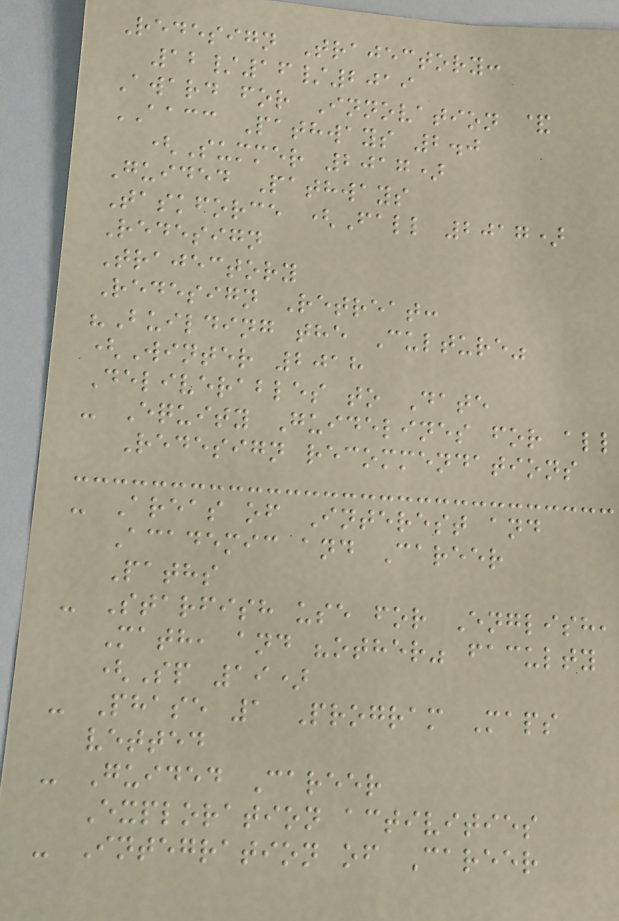Redesign Trajectory:
12/16/2019
Award for Innovation &
AACC Pathways 2.0
(Summer 2017)
Guided Pathways
Taskforce (Fall 2017)
Redesign
Trajectory
Redesign Retreat:
"Building the Culture"
(Winter 2018
Deliverables to Date
- Equity Guidelines for all
Redesign recommendations
- Areas of Interest and
Academic and Career
Paths
- Starfish use for English,
Math, and "other" faculty
(Sp 19)
- Phase 1 Program Maps
vetted
- Guided Career
Exploration activities
- Integration of Career
